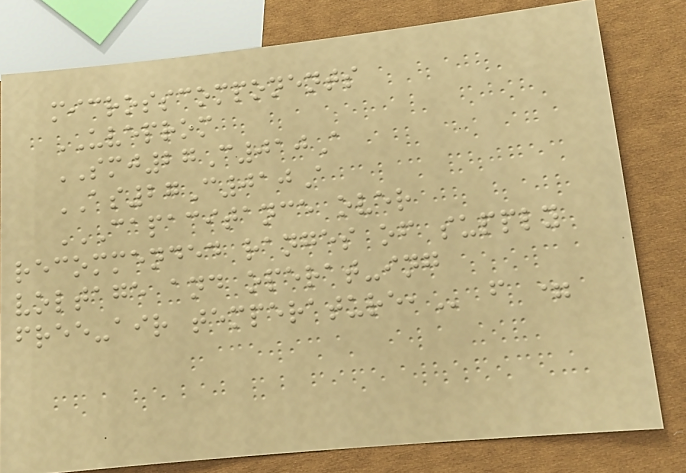microsscomponents
UVEPROM
SMJ27C010A
AS27C010A
CAPACITANCE OVER
RECOMMENDED RANGES OF SUPPLY
VOLTAGE AND OPERAT-ING
FREE-AIR TEMPERATURE, f =
